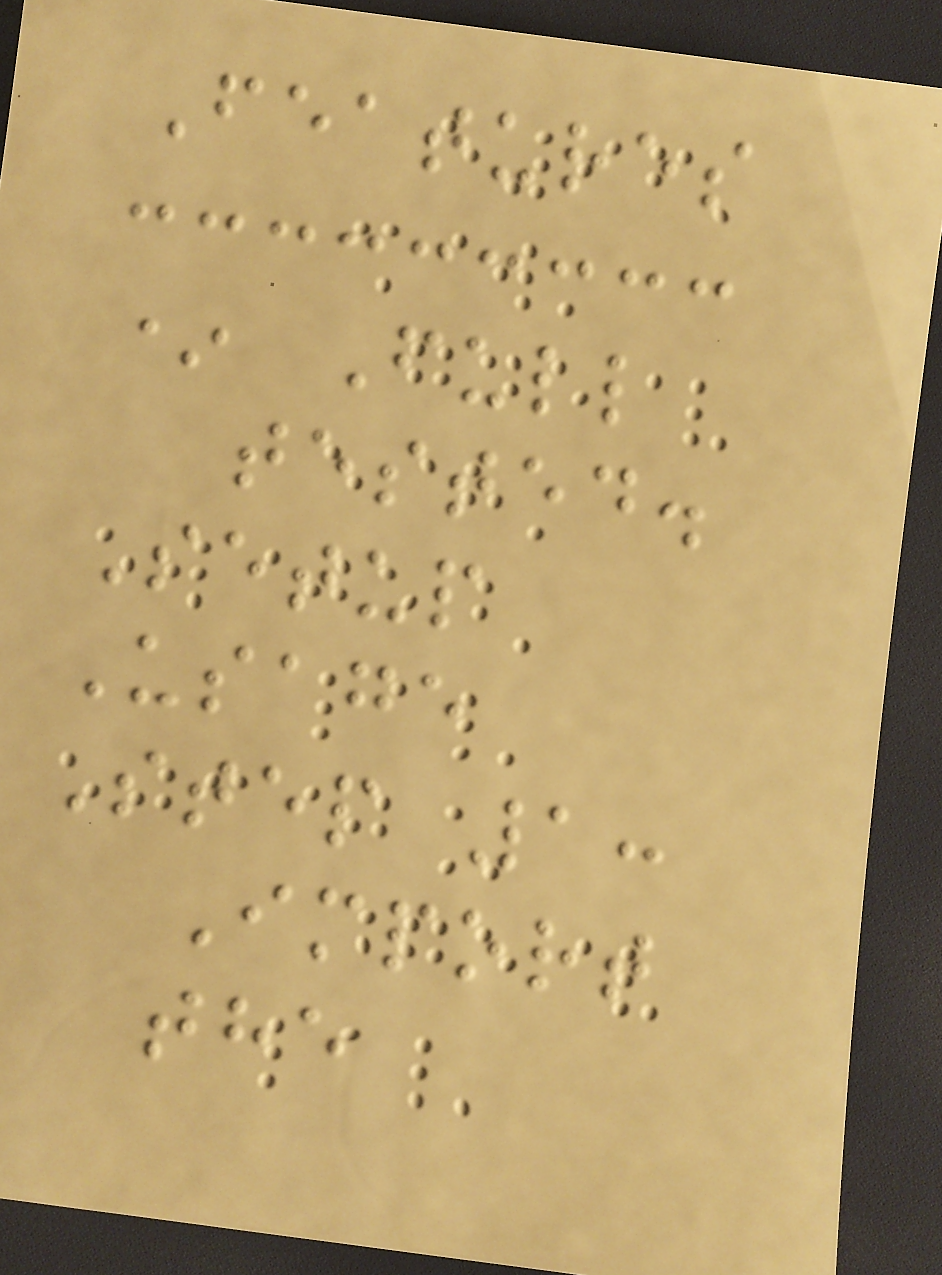Features
* Full
tested.
Setup
Usage
Step 1:
Import
the
